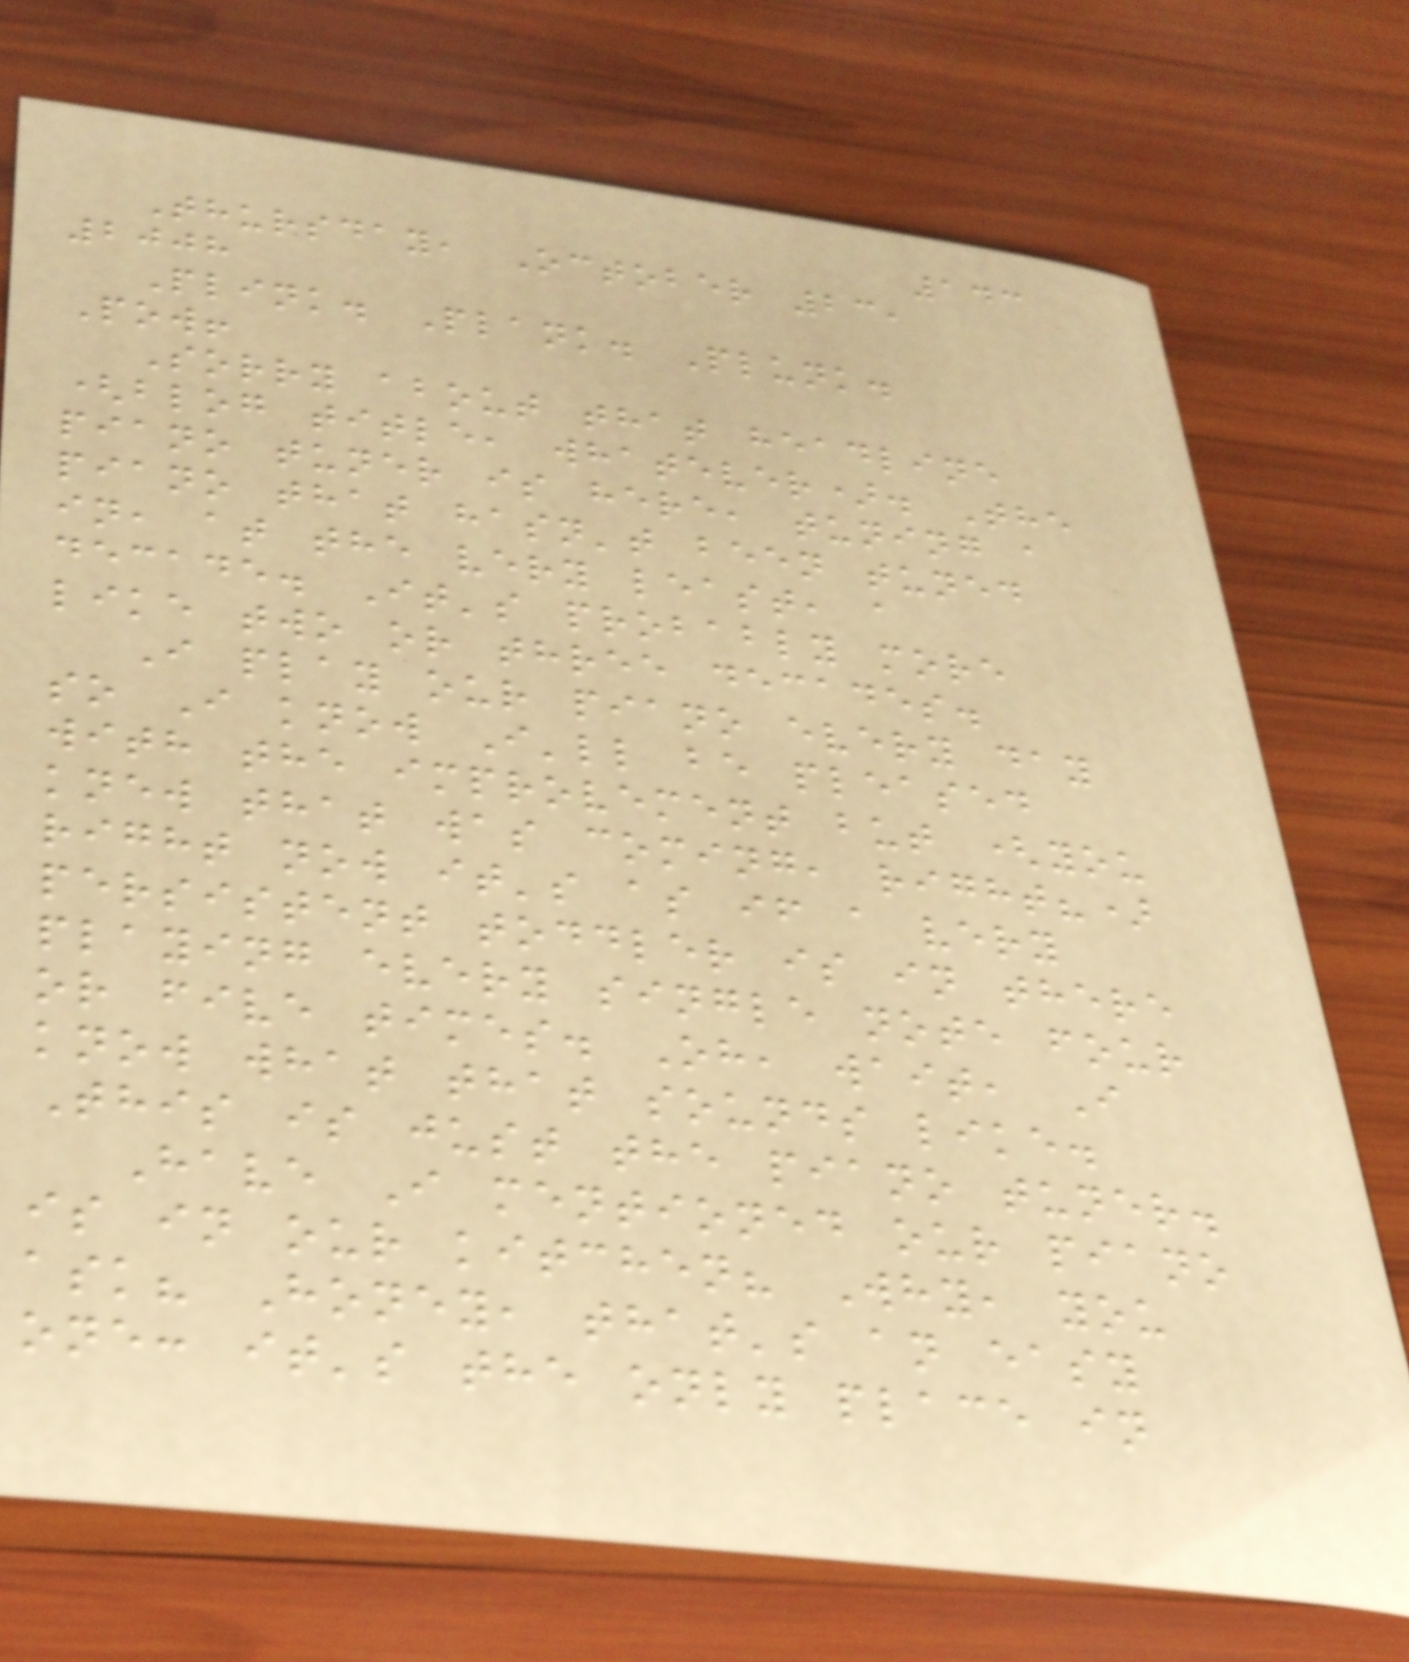143
Thursday, October 23,
2008
Plink. Plank. Plunk.
Pow!
Sorry about that headline
(blog title, whatever). The
piano tuner is here, tuning a
piano that hasn't been tuned
in, at the very least, a
decade. It's probably more
like two or three decades.
I play our piano every day
so I know I'll be pleased
with the improvement but (you
knew that was coming, right?)
right now it's as if a very
persistent toddler is in there
playing every single note four
or five times. Oh, wait, I
know what that sounds like.
This is just the piano tuner.
Have I mentioned our piano
is in our kitchen? Why, you
ask? Honey, that's an easy
one: it's the only place in
